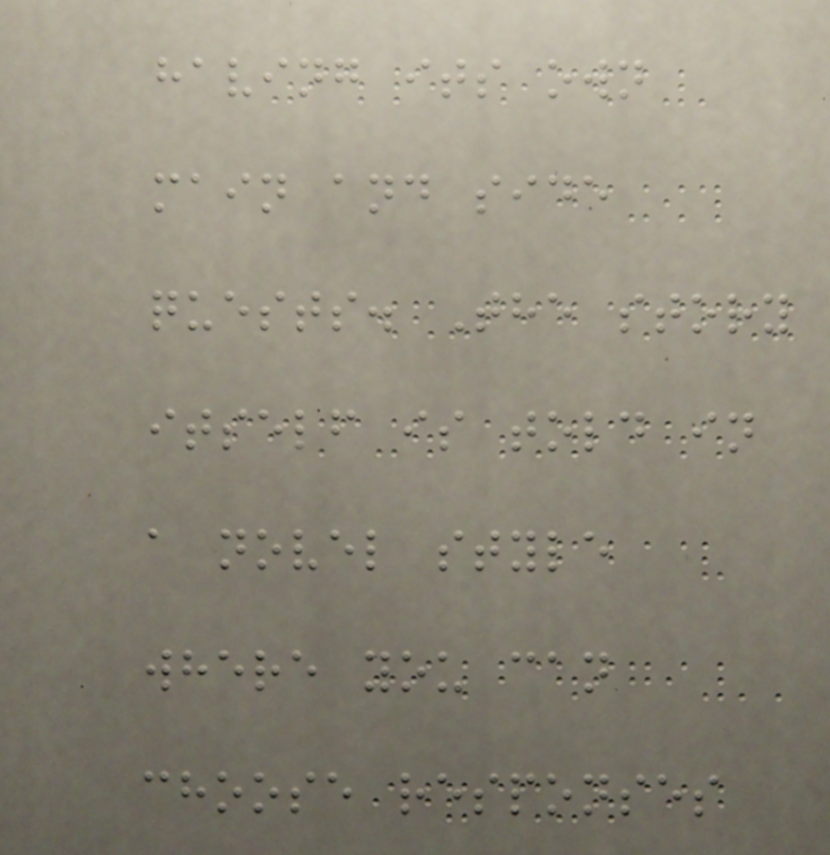having its own
main and side
quests. The story
itself is told in
a novel style
where you can
choose responses
